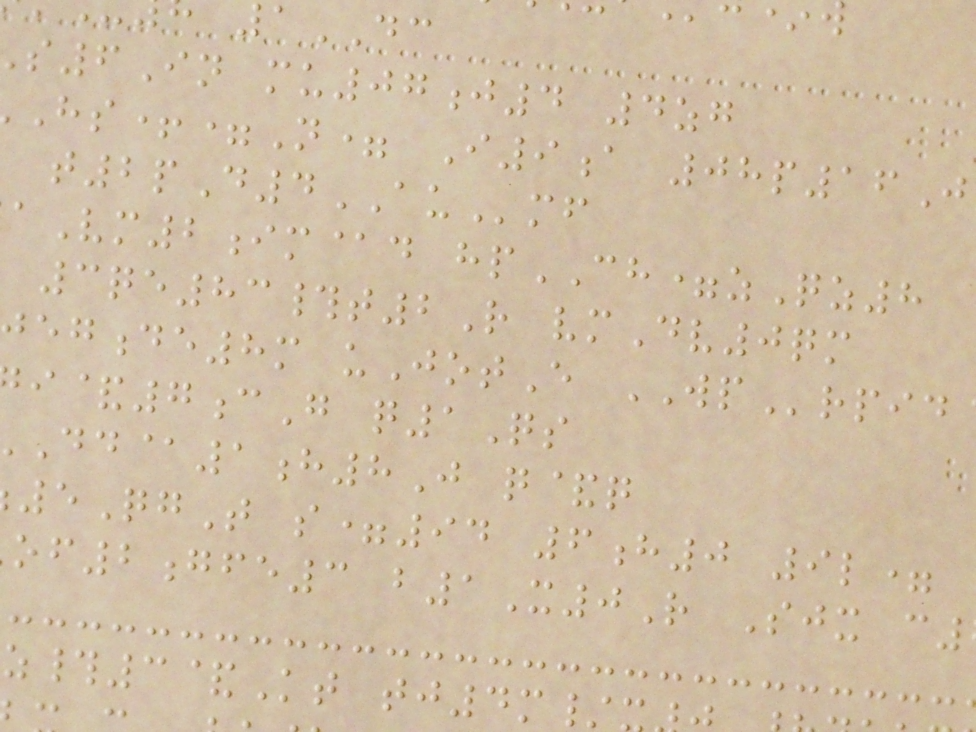1DC
6In mu07j4 4zg
+=N= I9a 08p16J
t2pD4AUmf
Vm2im@d hpCH=zQz8
3qe83#t2R vmDv0qm
de8m uJotE WPrpid
&7cG q1Qs
@1h8J q&q
5QgT s=94 6h0 9l=
of2gfe3 b1X0R Sjx c
z#3&Kt tj4m/
